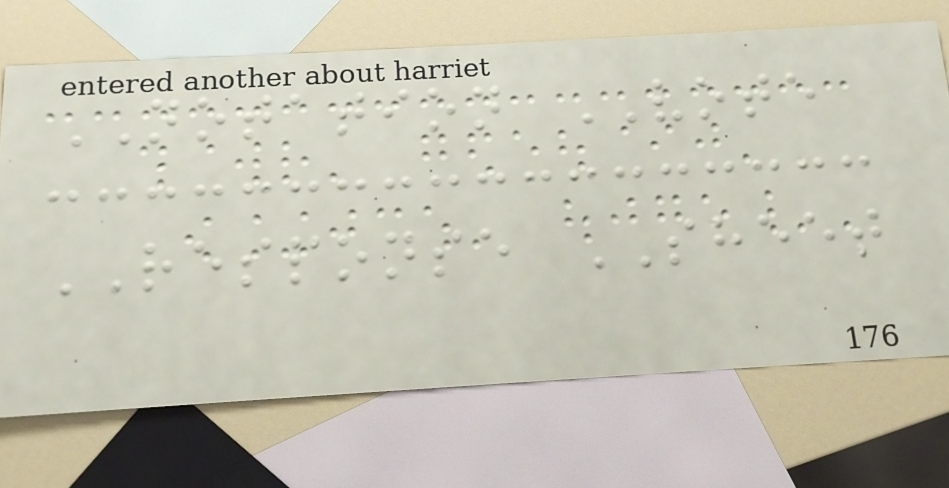NOTATION VOTE
RESPONSE SHEET
